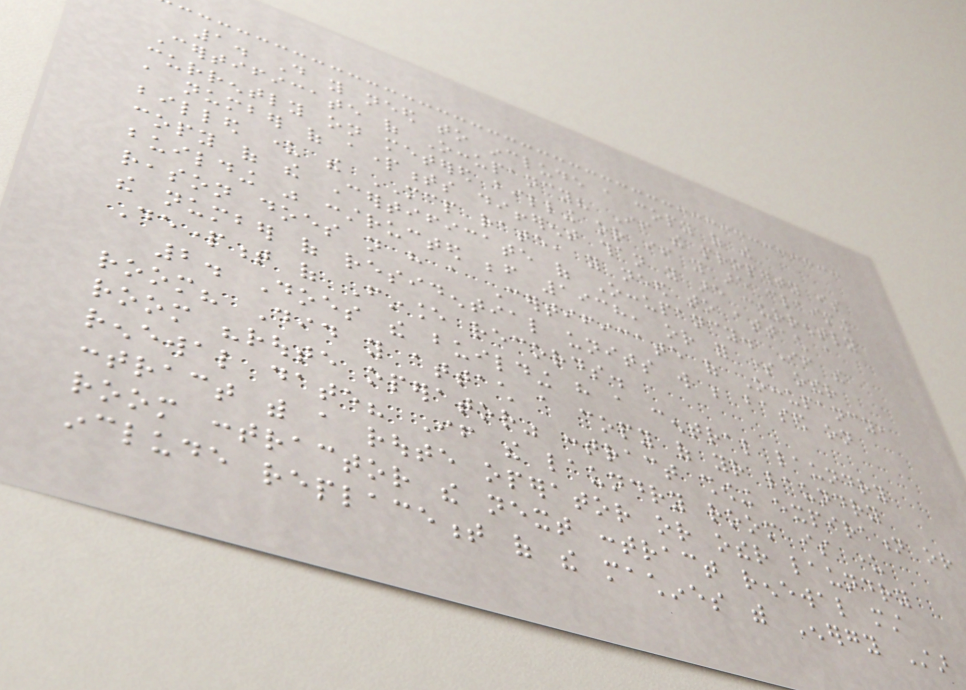1. Do you need to include a copy of the
Certificate of Occupancy? If the property is
currently on metered billing or if you are claiming
a number of apartments different than you are currently
billed under the MCP rate, you need to attach a
copy of the Certificate of Occupancy. If the
building was constructed before 1938, or for some other
reason does not have a Certificate of Occupancy,
the number of residential units will be based on
Department of Finance records.
2. Does the building have a central laundry
room? Did you attach a copy of your laundry
room "route operator" contract showing expiration or
renewal date? If the laundry room is under
contract with a route operator or other laundry
room contractor the next contract renewal must
include replacement of the machines with Energy Star
